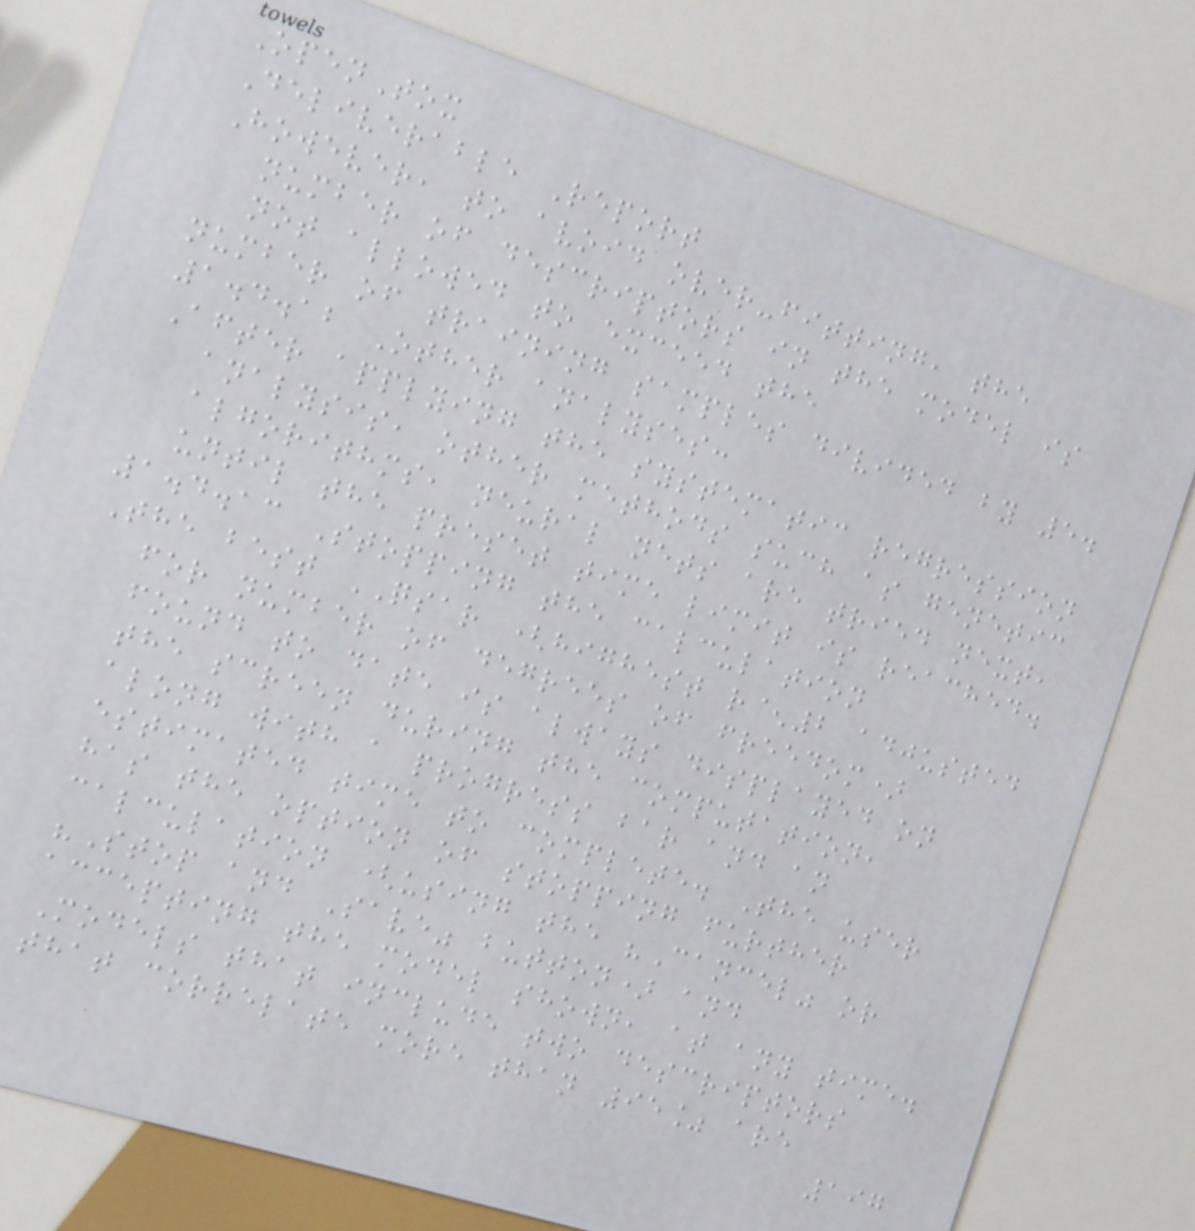OpenTox
Deliverable Report
However, to avoid over-fitting, the
number of descriptors in the model is
not allowed to exceed the
number of training samples divided by 5.
1.4.12 Other analyses:
After applying the systematic regression
analysis, other methods such as genetic
algorithms, neural nets are tried next,
until the preset time limit is reached.
1.4.13 Stopping the calculation
The best QSAR (highest r^2 adjusted
for number of degrees of freedom)
found to date is always displayed on
the screen during the computation,
along with a progress bar and an
estimated time to complete. The user
has the option of stopping further
calculation (using the "Cancel" or
"Stop and Save" button) and
accepting the model shown, at any time.
Models that include two descriptors
that correlate more than 95% are
197
